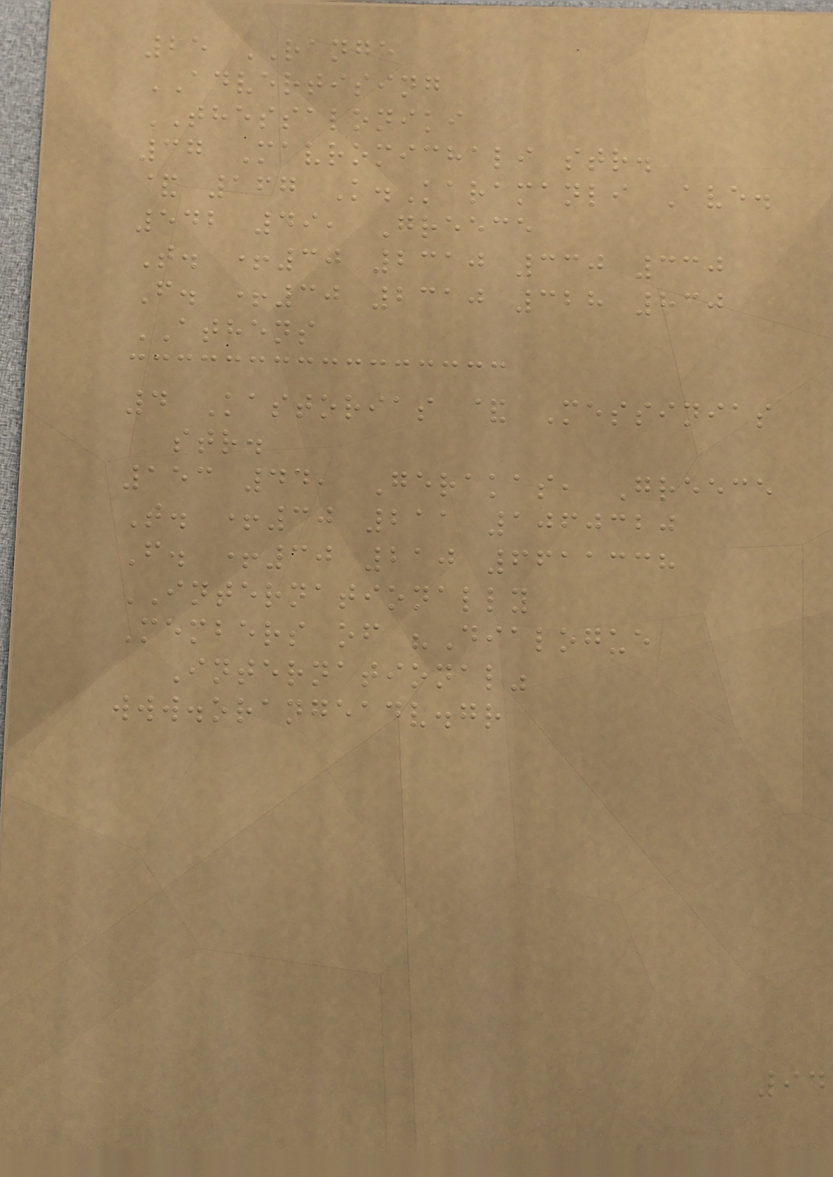25 RANGE
ADVERTISING
THESSALONIKI
37 Mavromichali str.
& 167 K.Karamanli Ave.
542 49, Greece
T. +30 2310 330 330
F. +30 2310 328 830
ATHENS
4 Kastorias & Messinias
str.
153 44, Gerakas, Greece
T. +30 211 1060320
F. +30 210 6611338
INTERNATIONALLY
Members of "Dialogue
International"
www.orangeadv.gr
94
